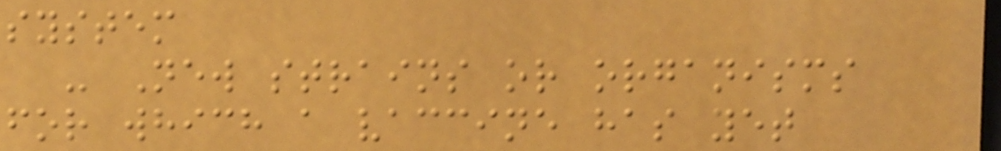system
- New strains or organisms
for which a vaccine has yet
